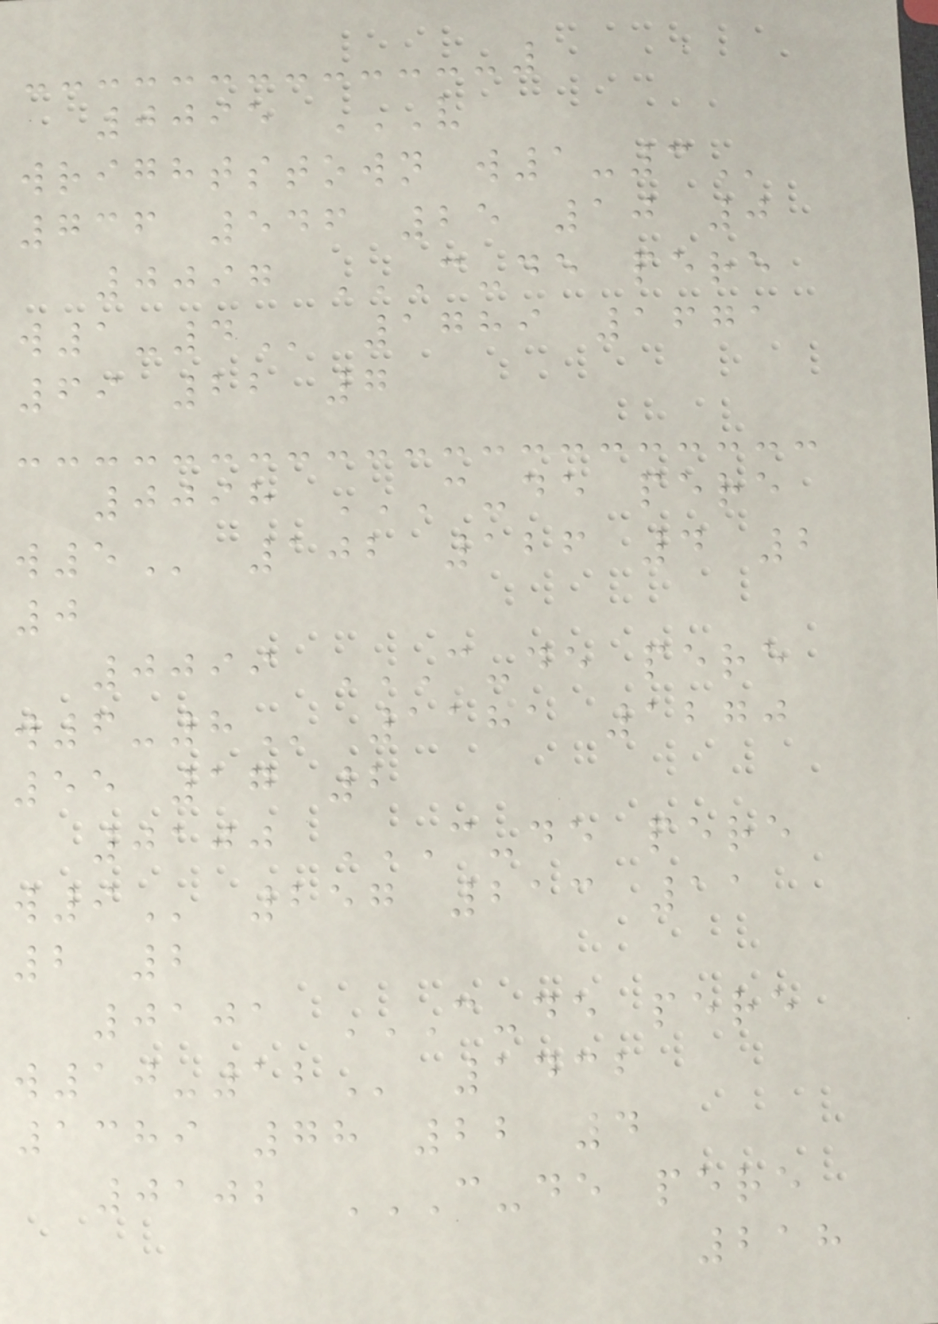0095 V
WRIGHTSTOWN W1-3
736 546 25 10 0
0097 C-DE PERE
W1-4 1789 1671
69 22 7
0098 C-DE PERE
W5 102 126 4 2
0
0099 C-DE PERE
W6-8 1181 1270
55 17 2
0100 C-DE PERE
W9 257 213 11
2 2
0101 C-DE PERE
W10-12 1432
1389 78 22 4
0102 C-DE PERE
218
